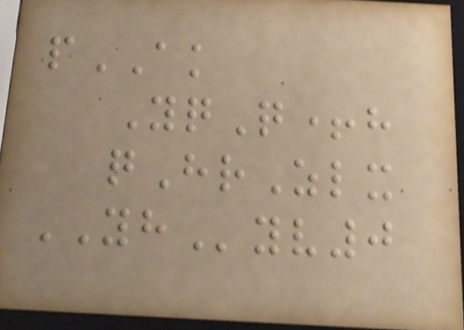pAK
YqQ+h
qHrZlx
YHyv0
